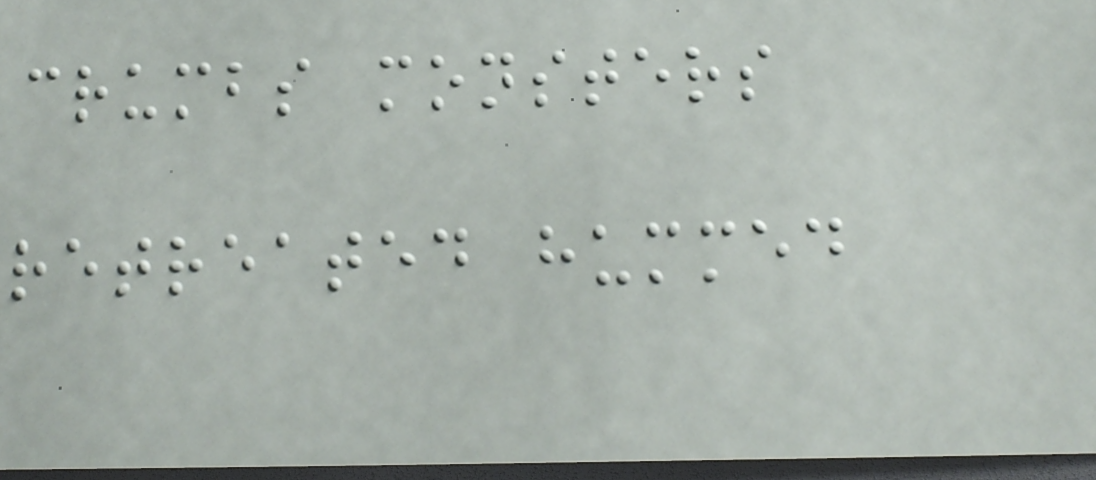crumbs monsters
retreated hummed
